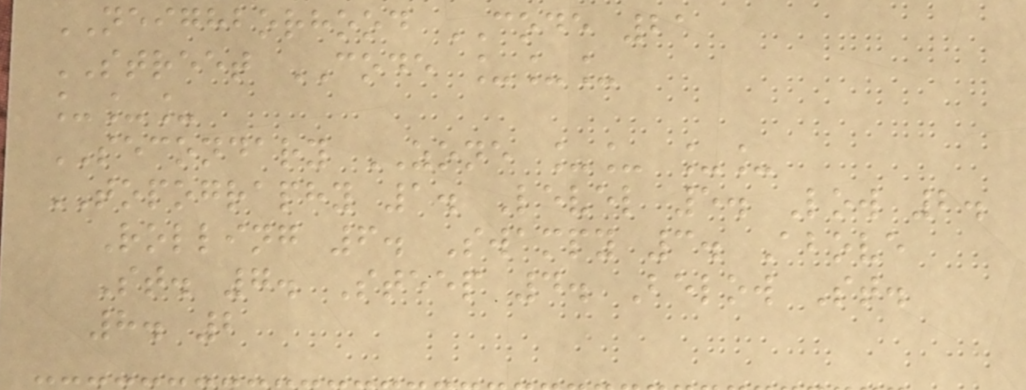NEIGHBORHOOD CODE 21
STREET CODE ___
___
SECONDARY ZONE __ __
TOPOGRAPHY 1. Level 5. Low 2.
Rolling 6. Swampy 3. Above
St. 7. Steep 4. Below St.
8. 2
